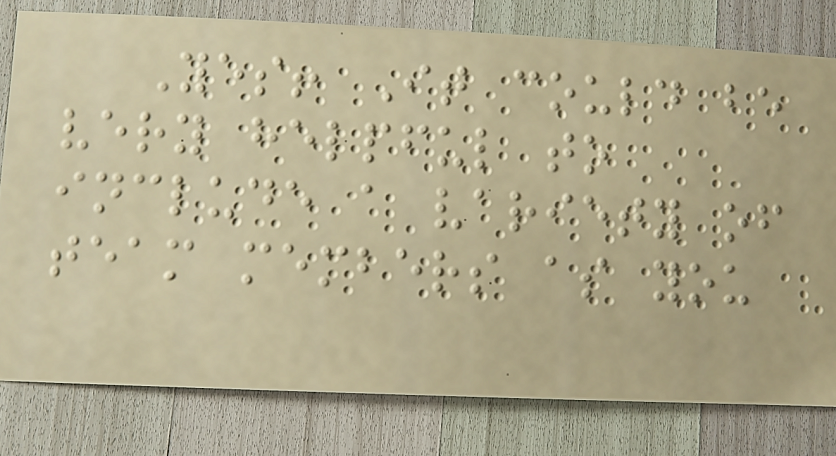Yes! It could be
very helpful to
include a variety of
team members as you
